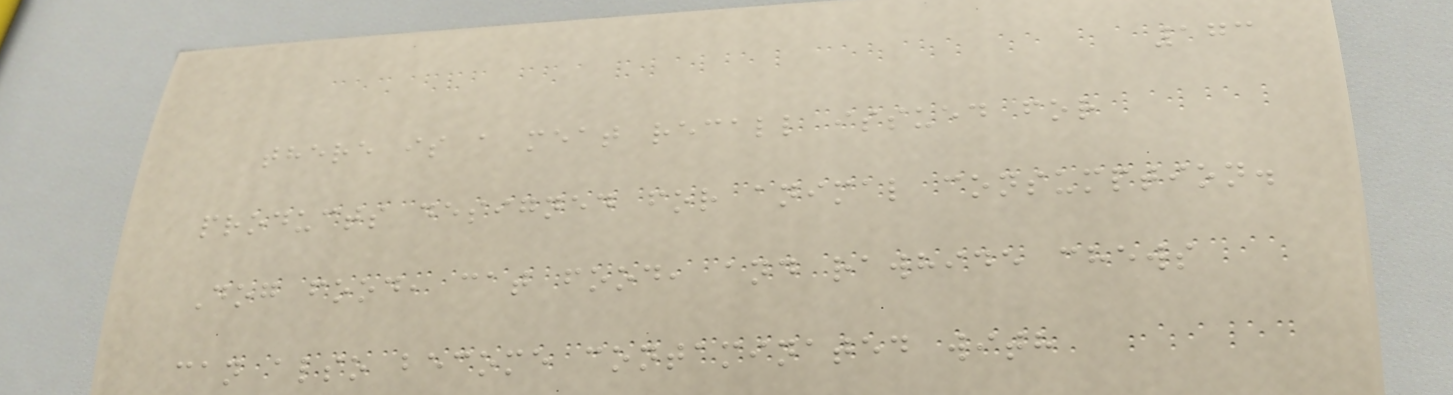173
there is a meat recall issued for
products designed for animal consumption.
Dog food, cat food, and rawhide chews
can also become contaminated with
